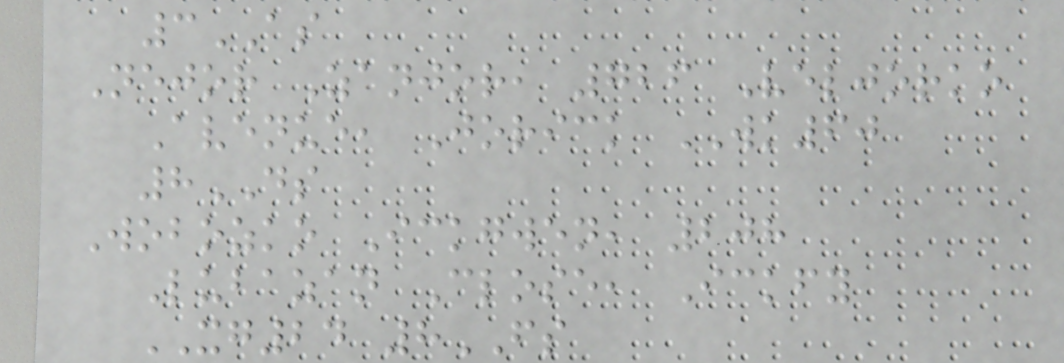3AS
Nejor Zanjor, 726 Veljorko
Avenue, Jorick WK60
8DS
Wobozko Ickgwen, 208
Lubazan Close, Ickfy
XG24 8FS
